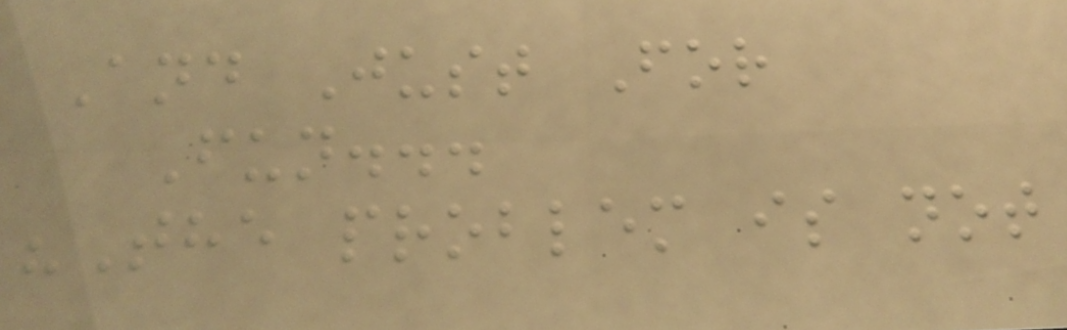And Just For
Fun...
"The problem is not
